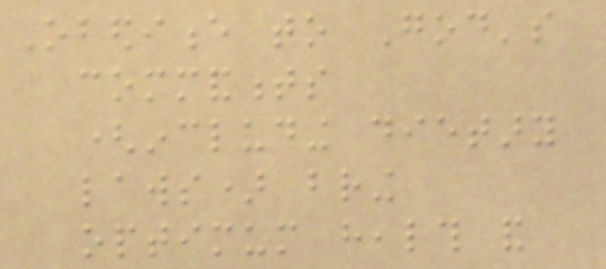Obedience to God's
commandments
(including dietary
laws) bring
optimum health and
